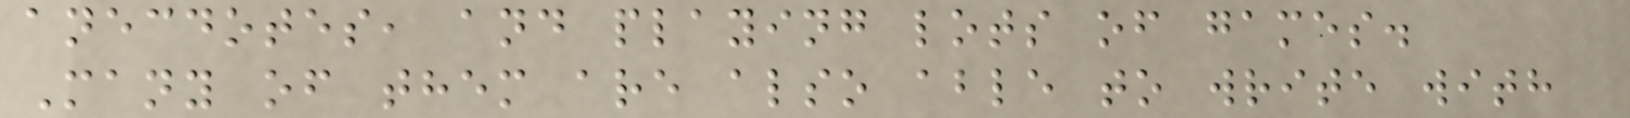anecdotes, and playing lots of games.
Many of them are also able to write with
